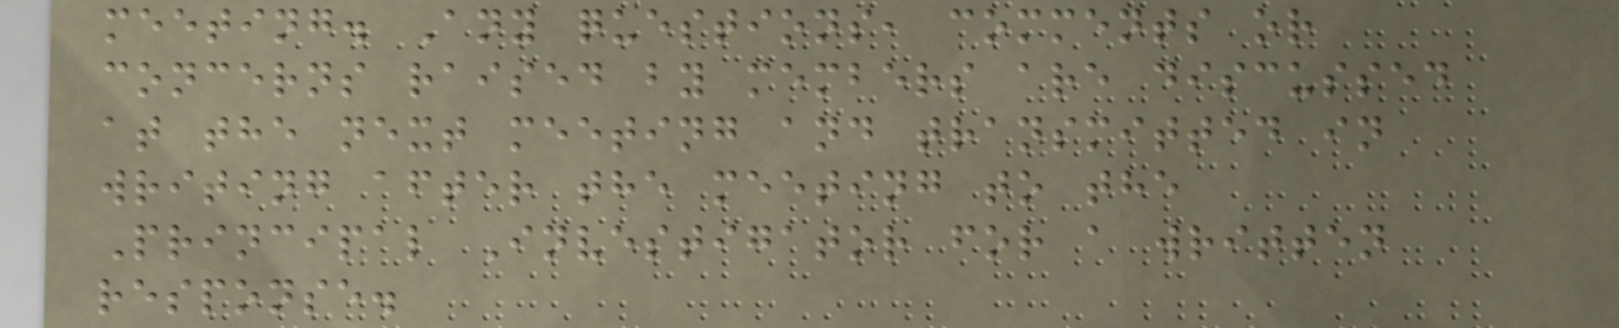meeting. Any questions, comments or
concerns raised by members are discussed
at the next meeting and transmitted in
writing after the meeting to the
Principal Investigator for a written
response.
